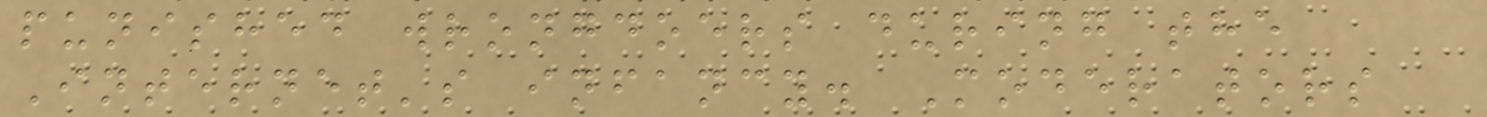punished wrongdoers during the
Internet's infancy. Moderators
